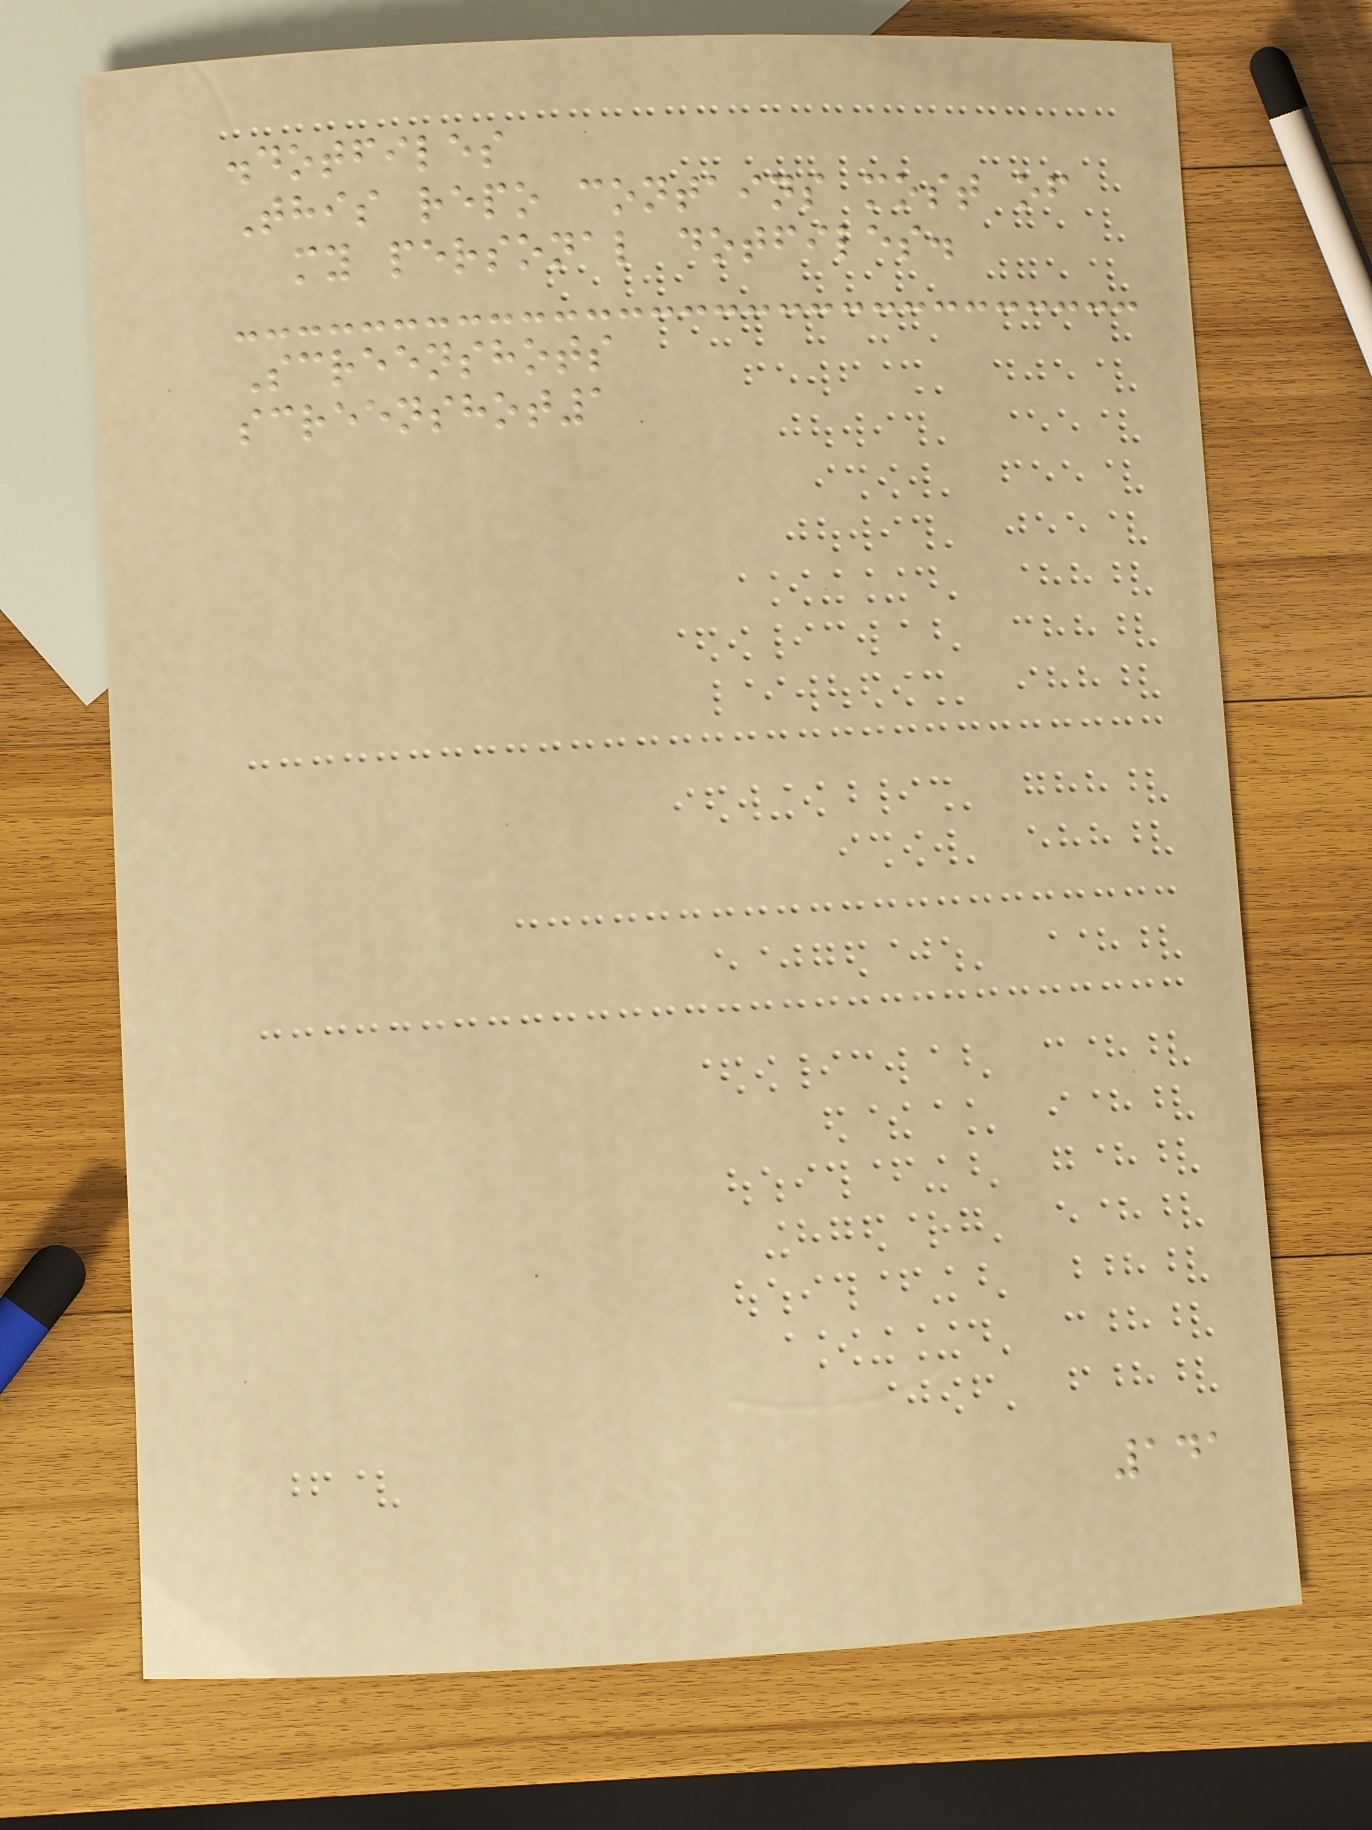.dotfiles
This repo contains most of
my personal dotfiles.
Screenshots
screenshot1
141
